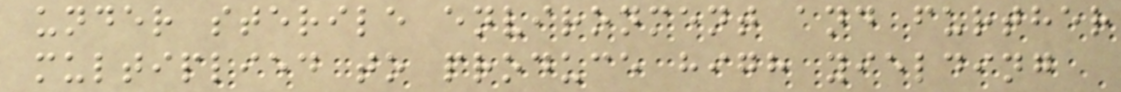under sterile environment and further
multiplied to produce high yielding
